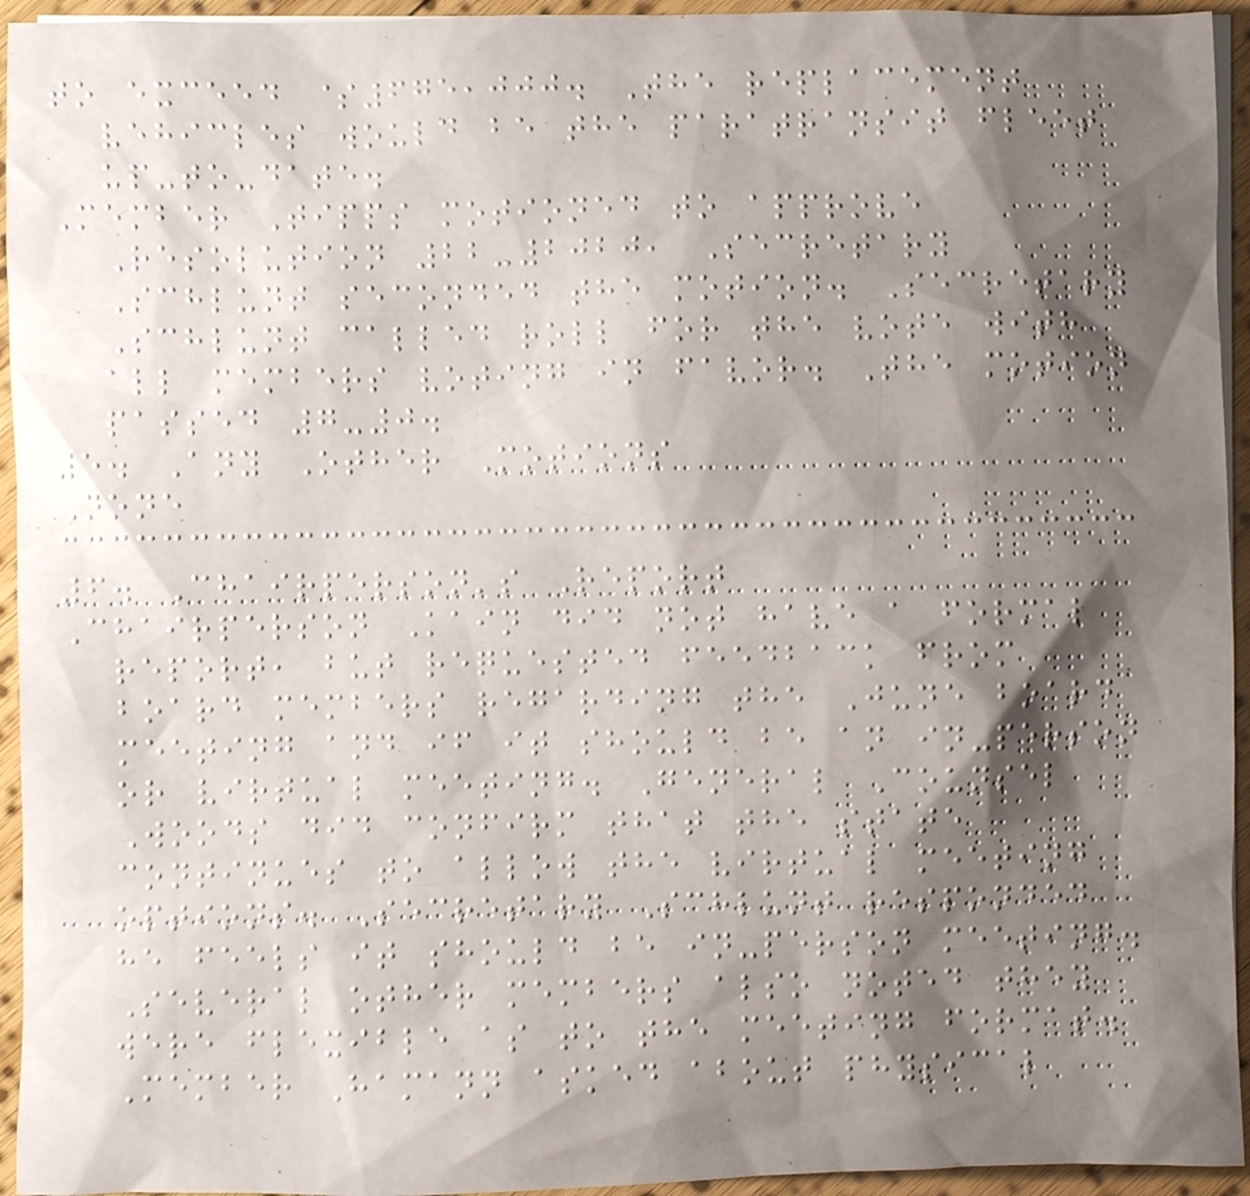to exceed $675,000. The replacement
vehicles would be the paratransit fleet
up-to-date.
Member Tipps motioned to approve
Resolution 22-2020, Secretary
Schlunt seconded the motion. Secretary
Schlunt called roll for the vote with
all members voting in favor. The motion
passed 7-0.
5. Any Other Motions
None
6. Chairperson's Report
Chairperson Kain did not have a formal
report, but requested feedback from
board members regarding the June board
meeting and if it should be an in-person
or virtual meeting. General Counsel
Woods did confirm that the state
continues to allow the virtual meeting
options. Secretary Schlunt responded
he feels it should be in-person meeting.
Several other members also noted they
were flexible as to the meeting format.
Member Hamann asked about physical
